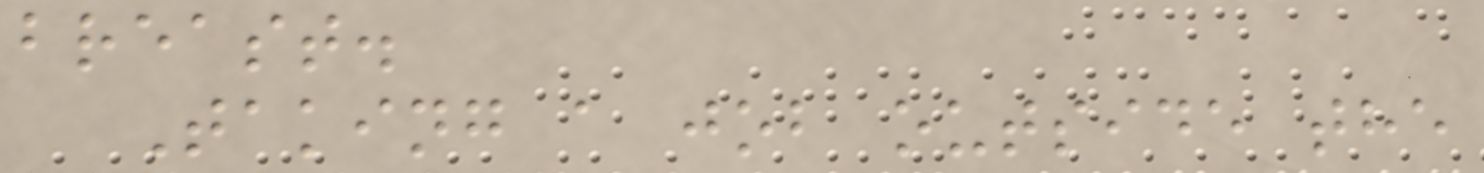breast.
Taking a job outside the
